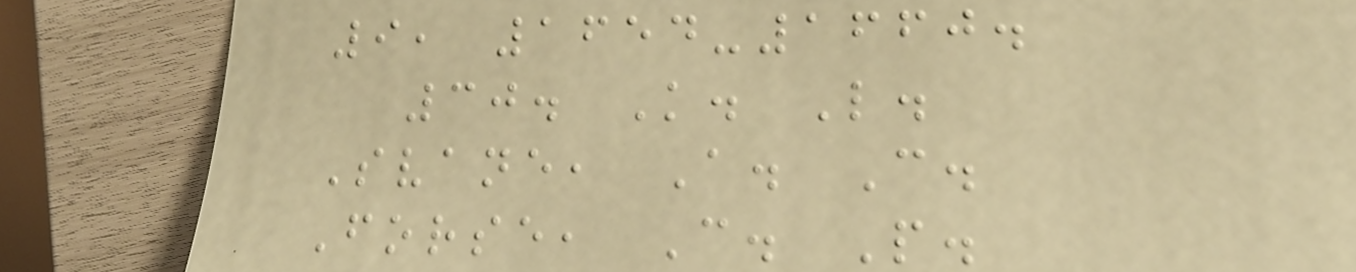9, 1654-1660.
30. K. L.
Svane, A. C.
Forse, C. P.
